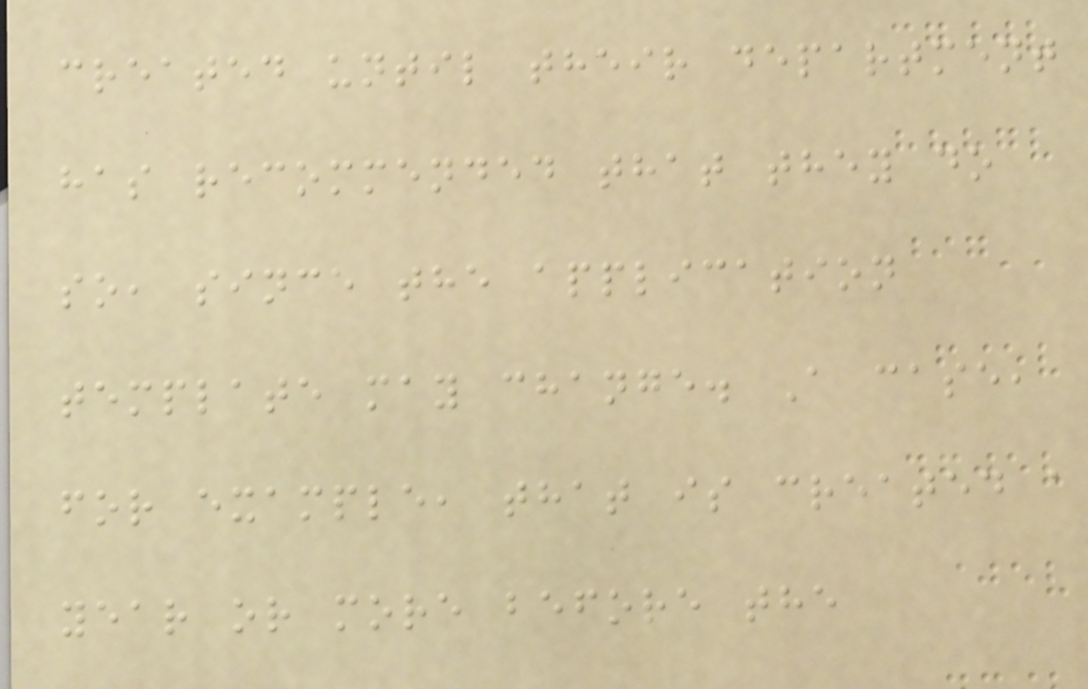created until their department
has recommended that they do
so, since the application
template may change. A case,
for example, that is created a
year or more before the
